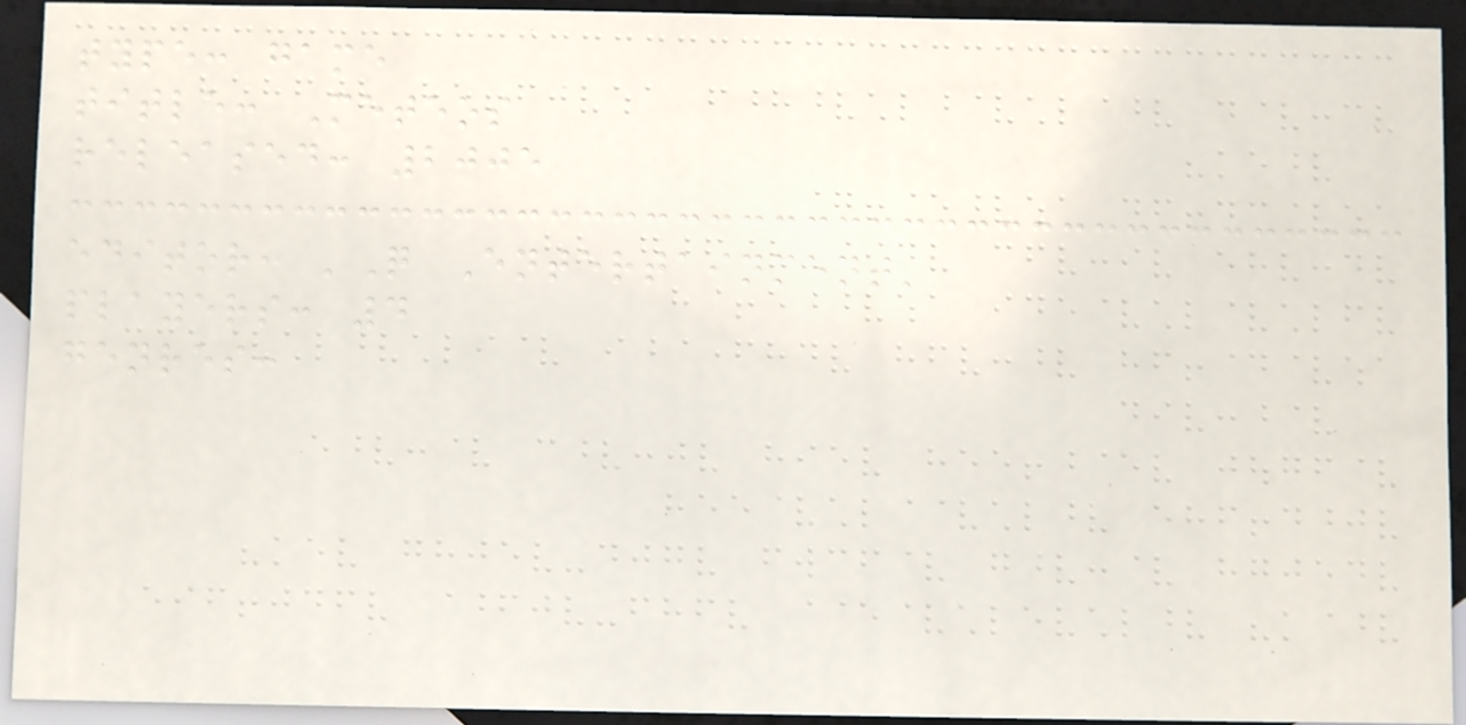type: game
title: Meteos
released: 2005
editor: 'Q Entertainment'
players: 4
genres:
